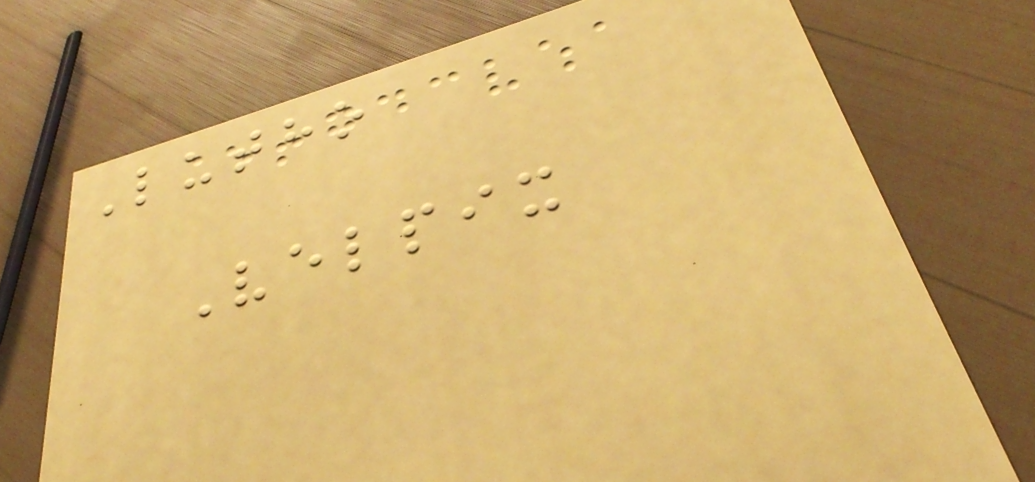Lutho
Velpix
